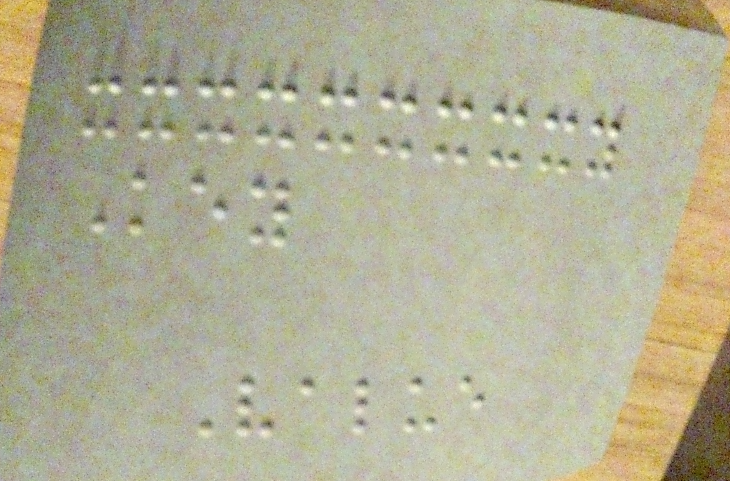Key
Value
